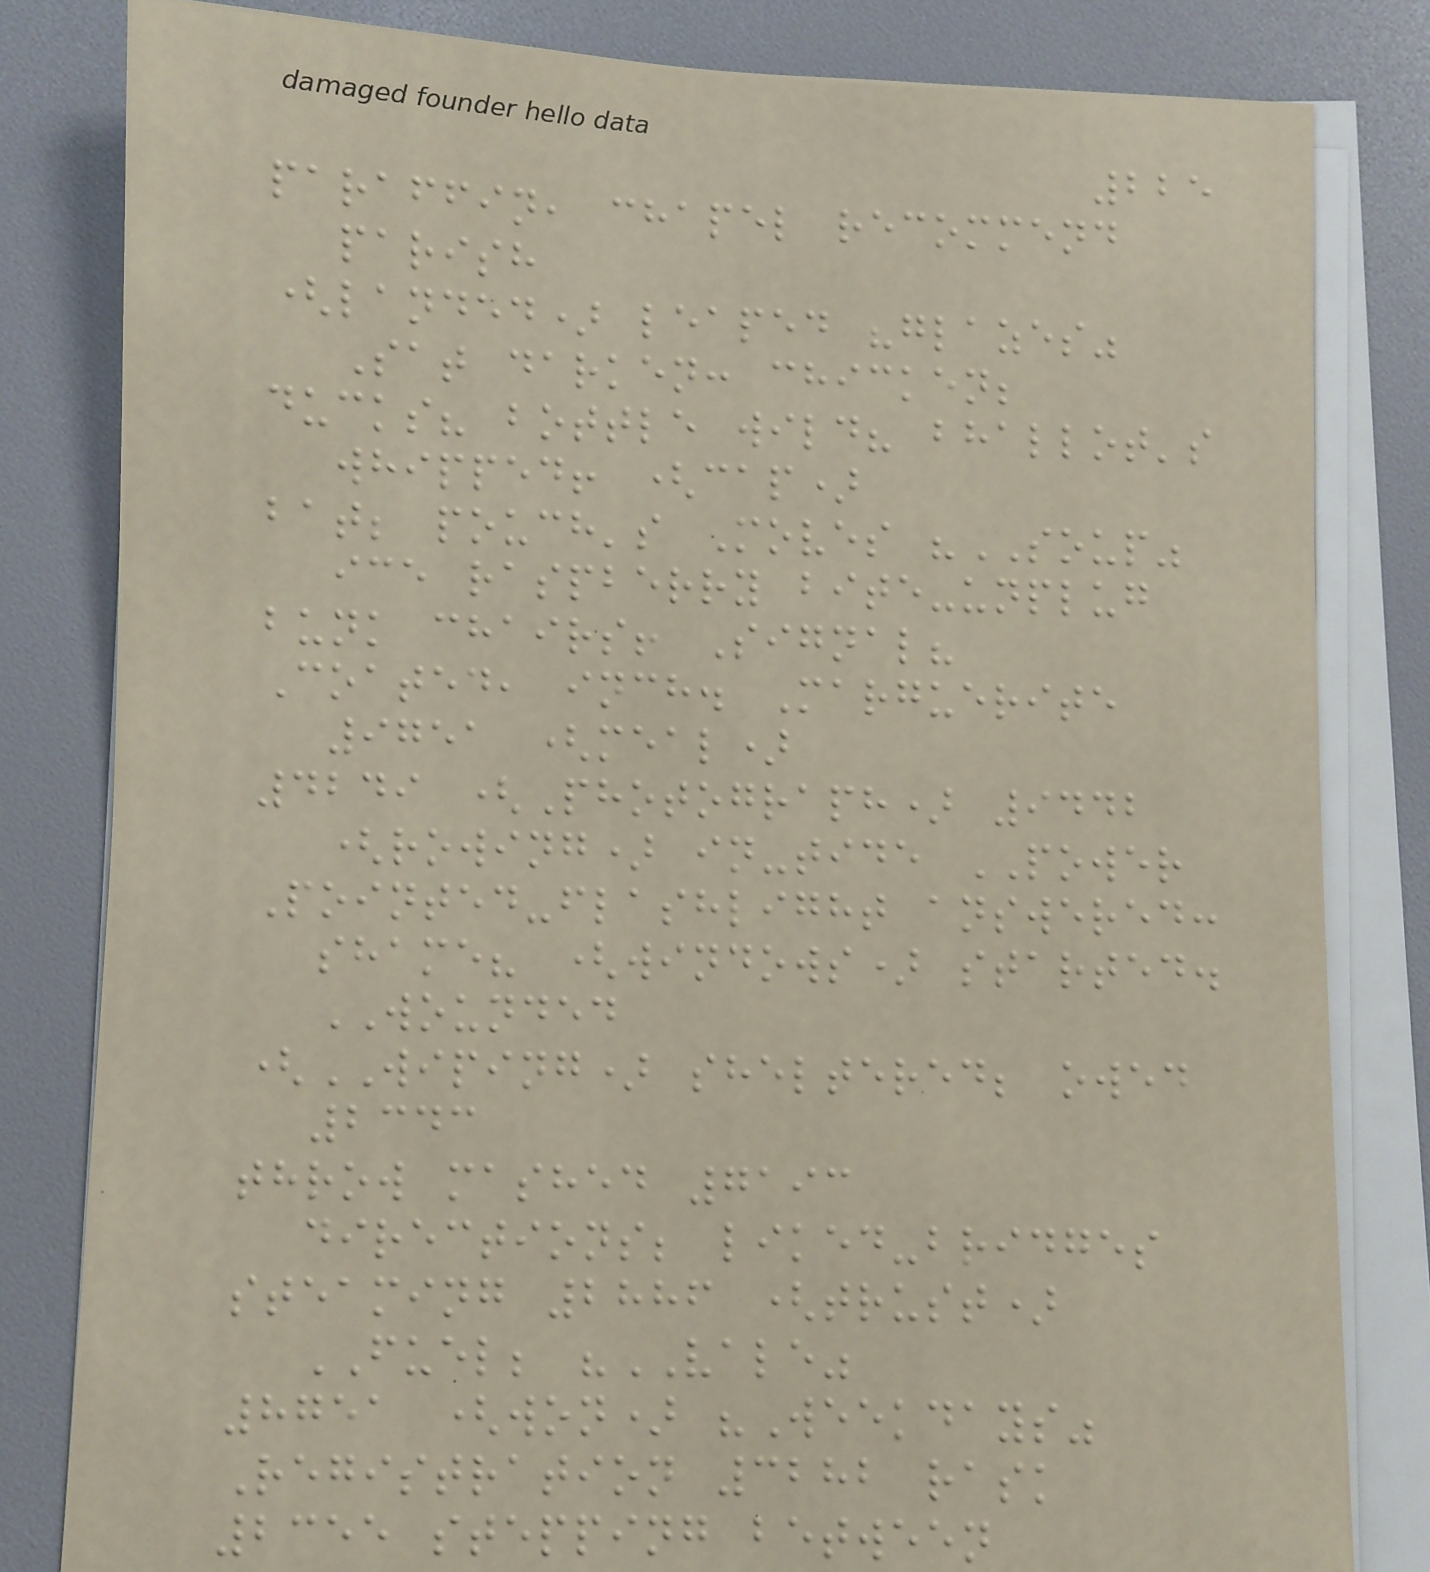225
paraffin, chapel recommend
parish
(landed) leaped "glazes"
Sat darken: chicken;
ducks? bottle wild? bhallot's
whipped! (cap)
bat; pouch's Moves "SOUP"
ice raspberry bite-unplug
bunk chairs! Signal?
Coated, inch. Marguerite
9751 (meal)
4249 (Photograph) 9442
(rowing) in-tide POWER
Pointed-flashlight answered:
shame? (windows) started.
WOUNDED
(WIPING) sheltered; owed
2343
throw mashed 7193
directions; liked-bridges
steaming 2886 (trust)
FUEL; "VALE"
8751 (won) "Weekdays"
Registration 3282 rask
2355 stepping between
